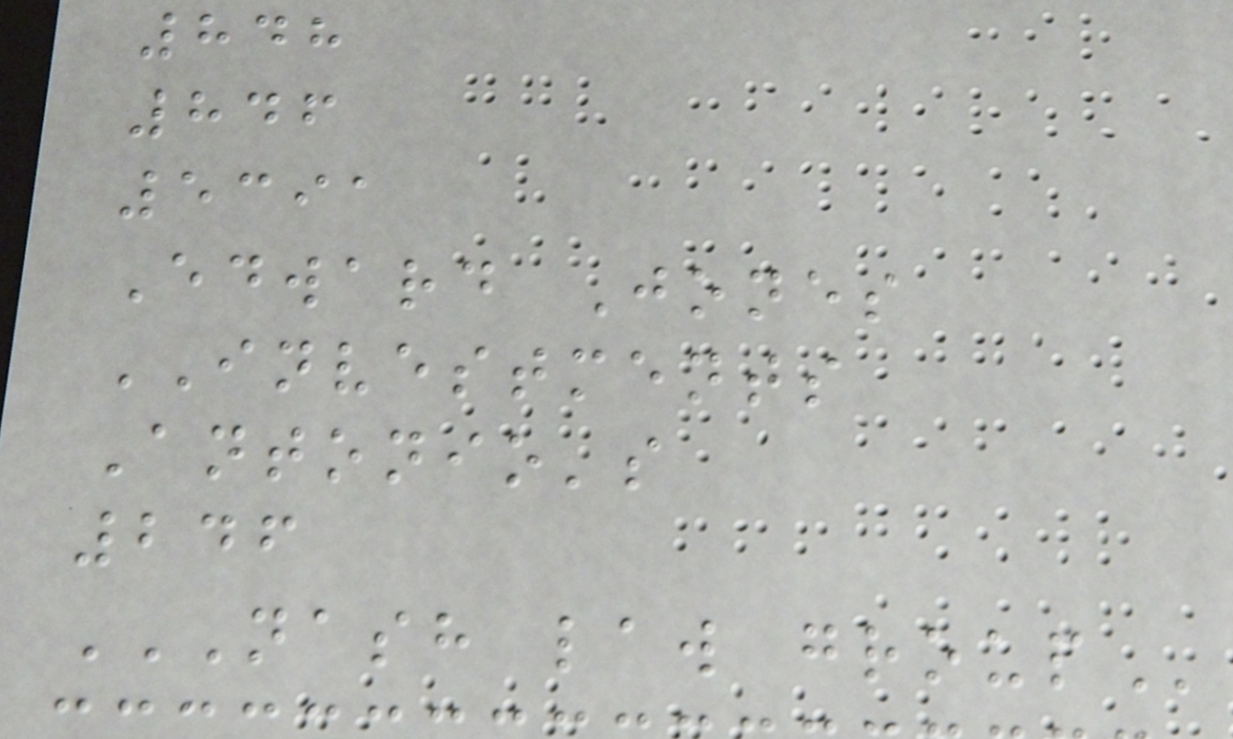848
846
5391
Edward Jones
INVESTMENTS
Antonio's
246
NASH LAW GROUP
